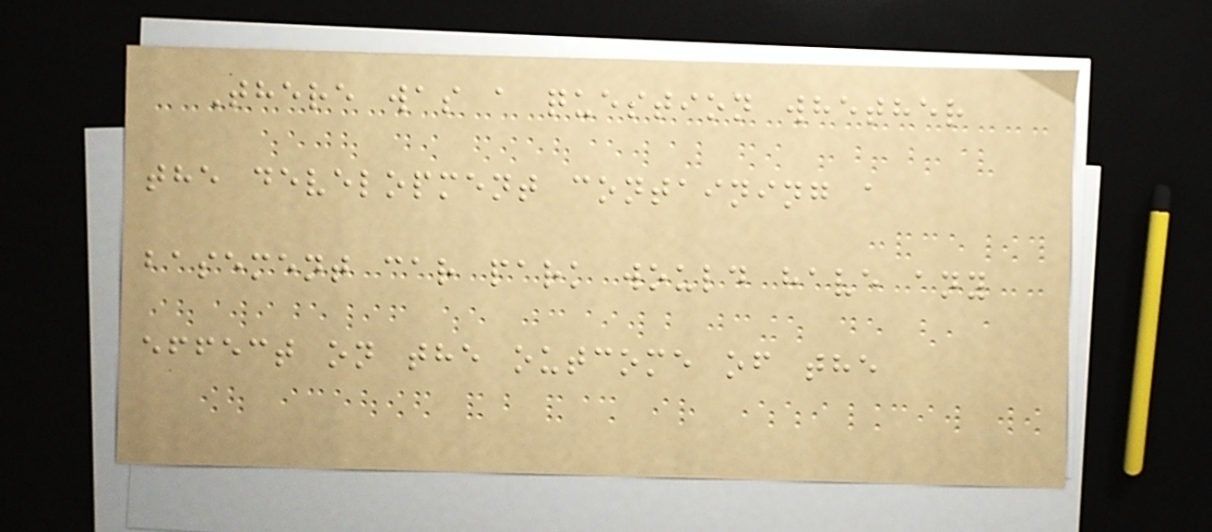There was a question whether
the development containing a
basement car park would have any
effect on the outcome of the
